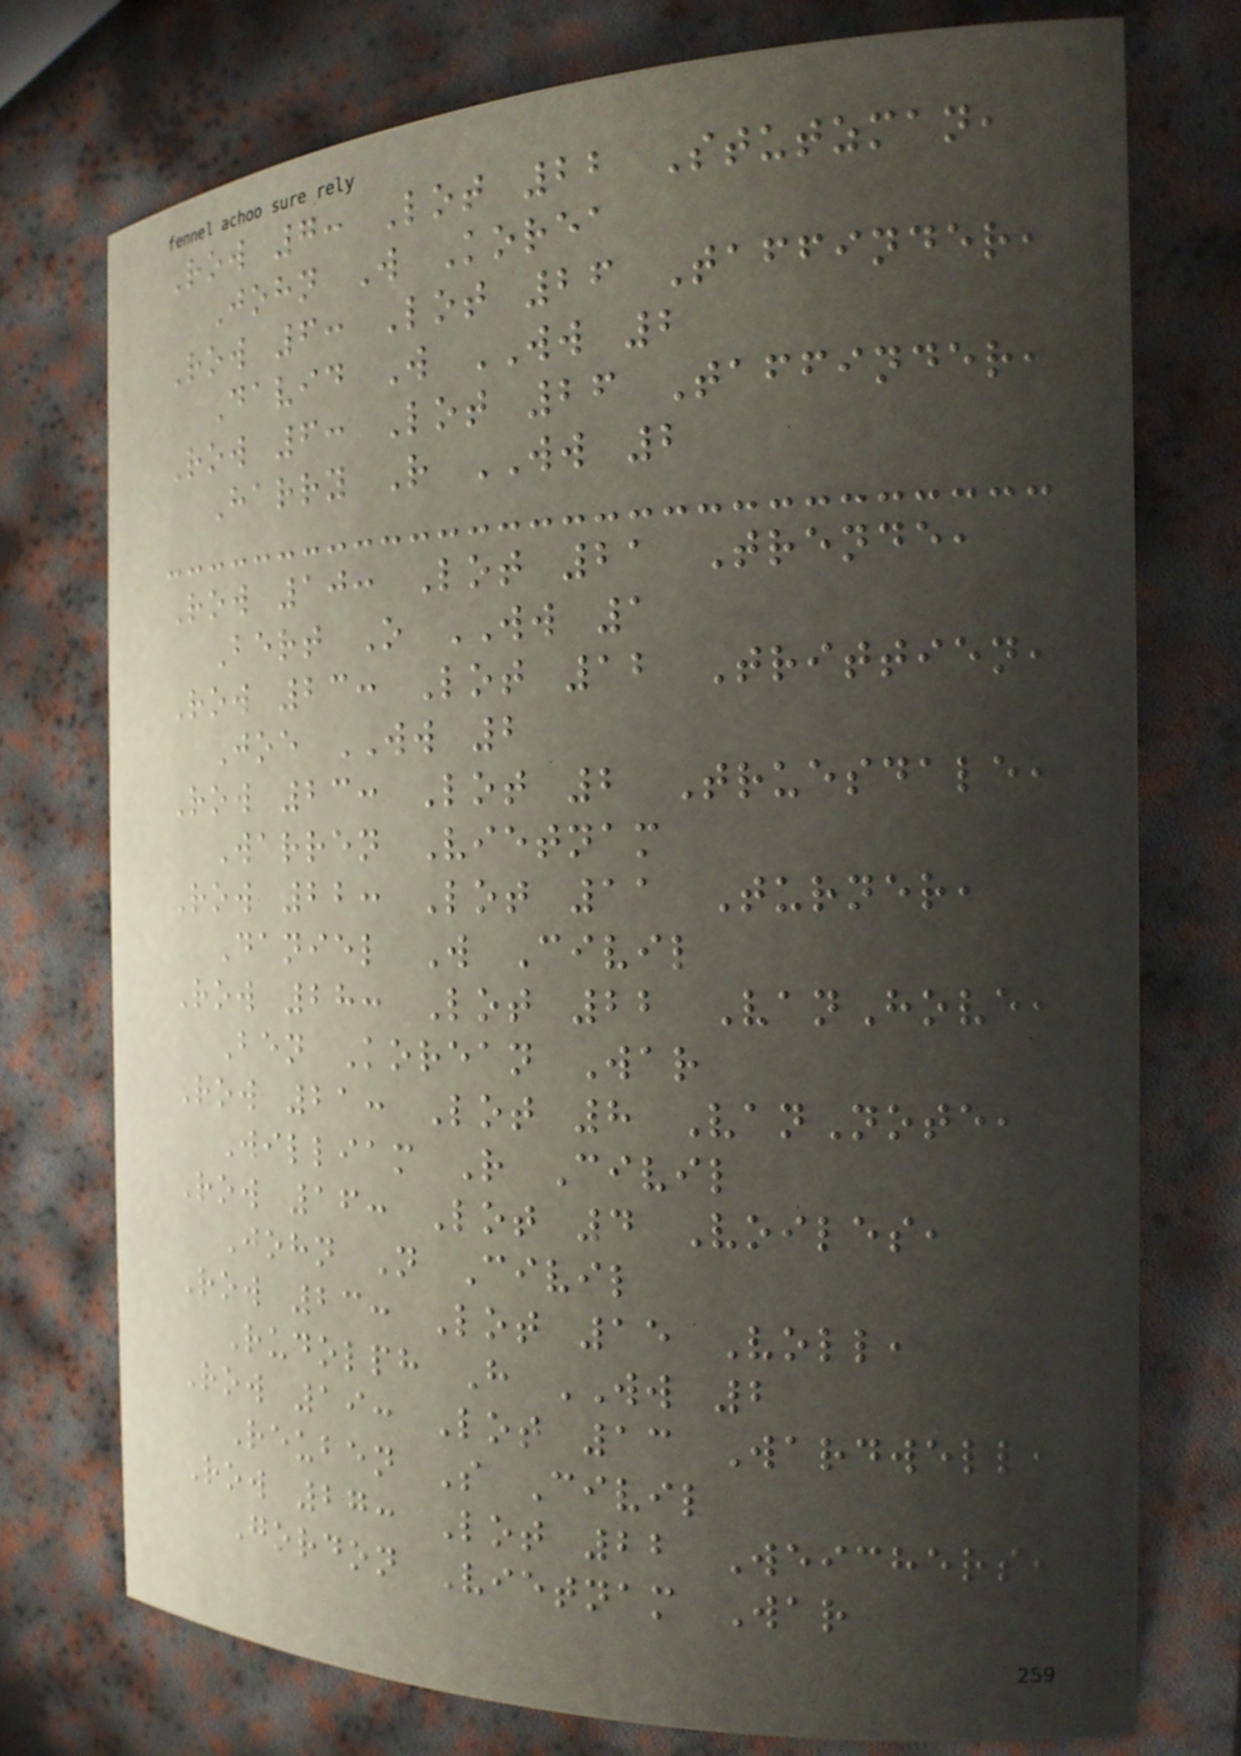Row 7: Lot 22 Stutzman,
John W Korea
Row 6: Lot 26 Taffinder,
David W WW 2
Row 6: Lot 26 Taffinder,
Harry R WW 2
Row 10: Lot 21 Trende,
Bert O WW 1
Row 23: Lot 12 Trittien,
Joe WW 2
Row 23: Lot 2 Truesdale,
Warren Vietnam
Row 22: Lot 11 Turner,
Daniel W Civil
Row 28: Lot 22 VanHove,
Ben Korean War
Row 21: Lot 8 VanNote,
William R Civil
Row 16: Lot 4 Voiles,
John N Civil
Row 23: Lot 15 Voll,
Rudolph H WW 2
Row 19: Lot 13 Wardwell,
Reuben S Civil
Row 27: Lot 22 Weichers,
Gordon Vietnam War
